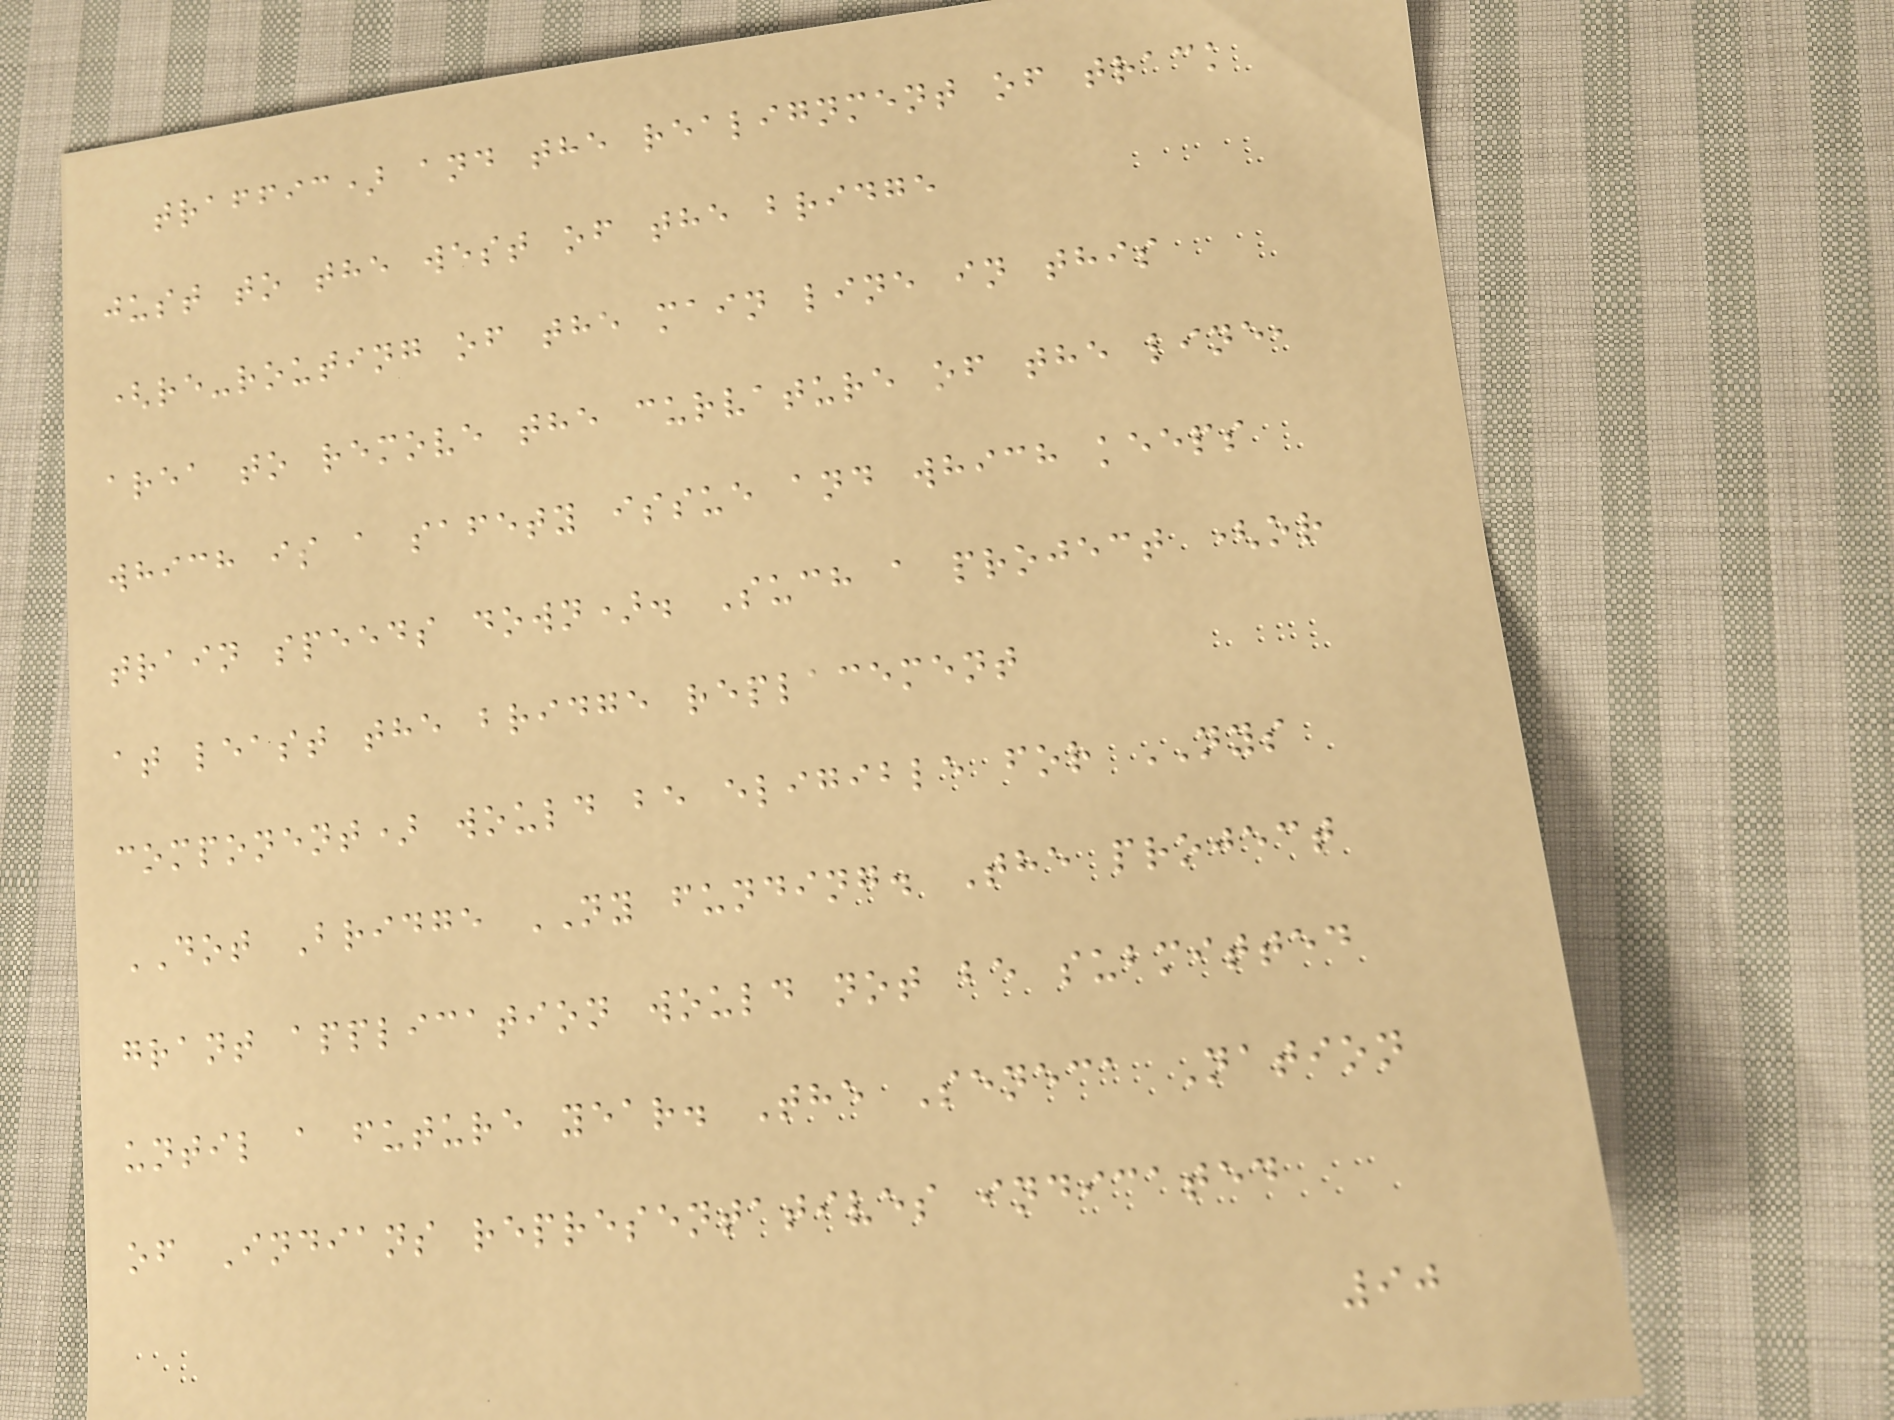traffic) and the realignment of track
just to the west of the bridge
(re-routing of the main line in this
area to remove the curvature of the line,
which is a safety issue and which keeps
train speeds down). Such a project (or
at least the bridge replacement
component) would be eligible for NYS
DOT Bridge NY funding. The project
grant application would not be submitted
until a future year. The Seneca Nation
of Indians representatives indicated
90
